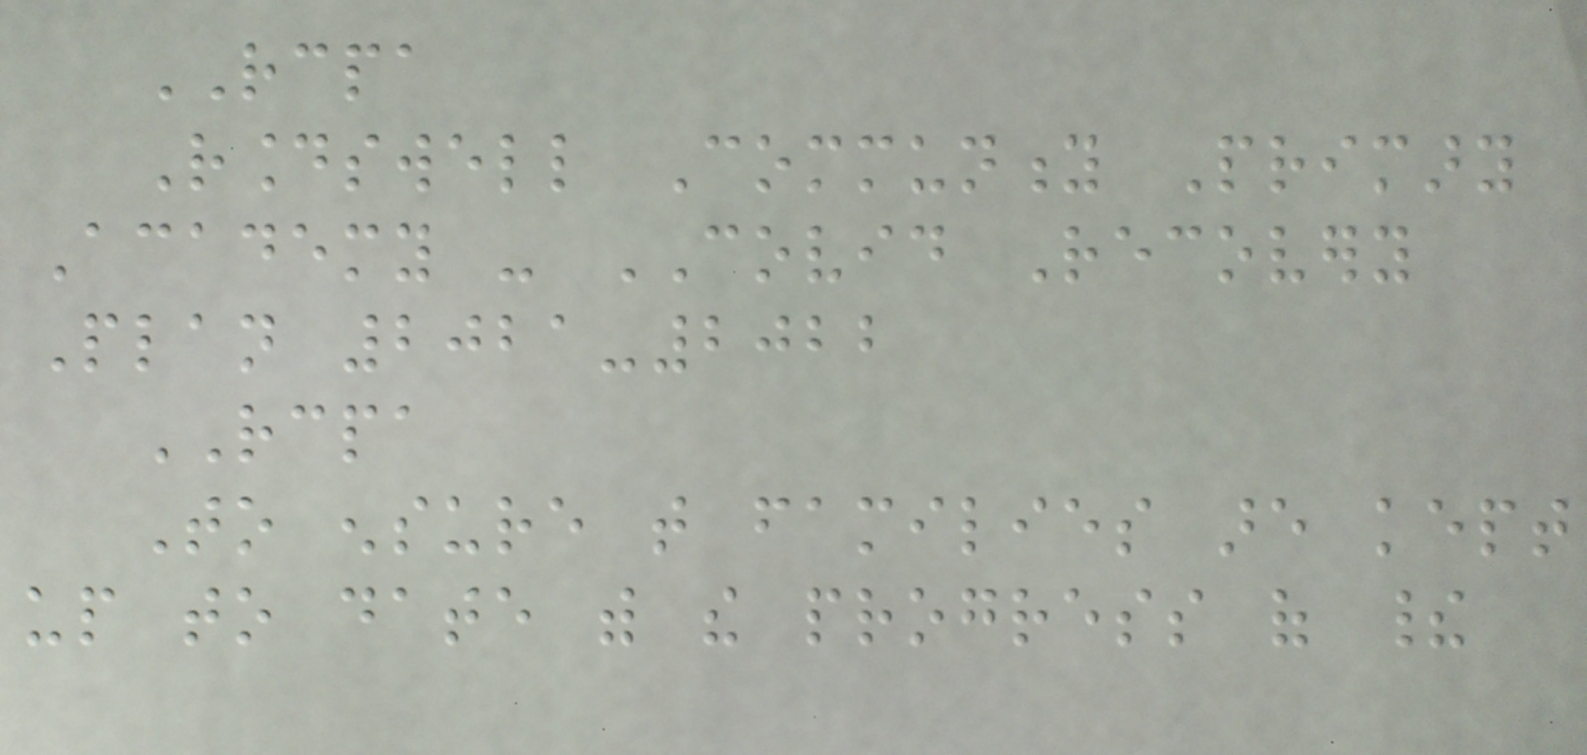RCPA
Roundswell Community Primary
Academy - COVID Recovery
Plan 2021-2022
RCPA
To ensure that families are kept
up to date with the progress of their
